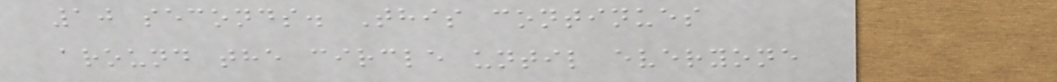10 seconds. This continues
around the circle until everyone
